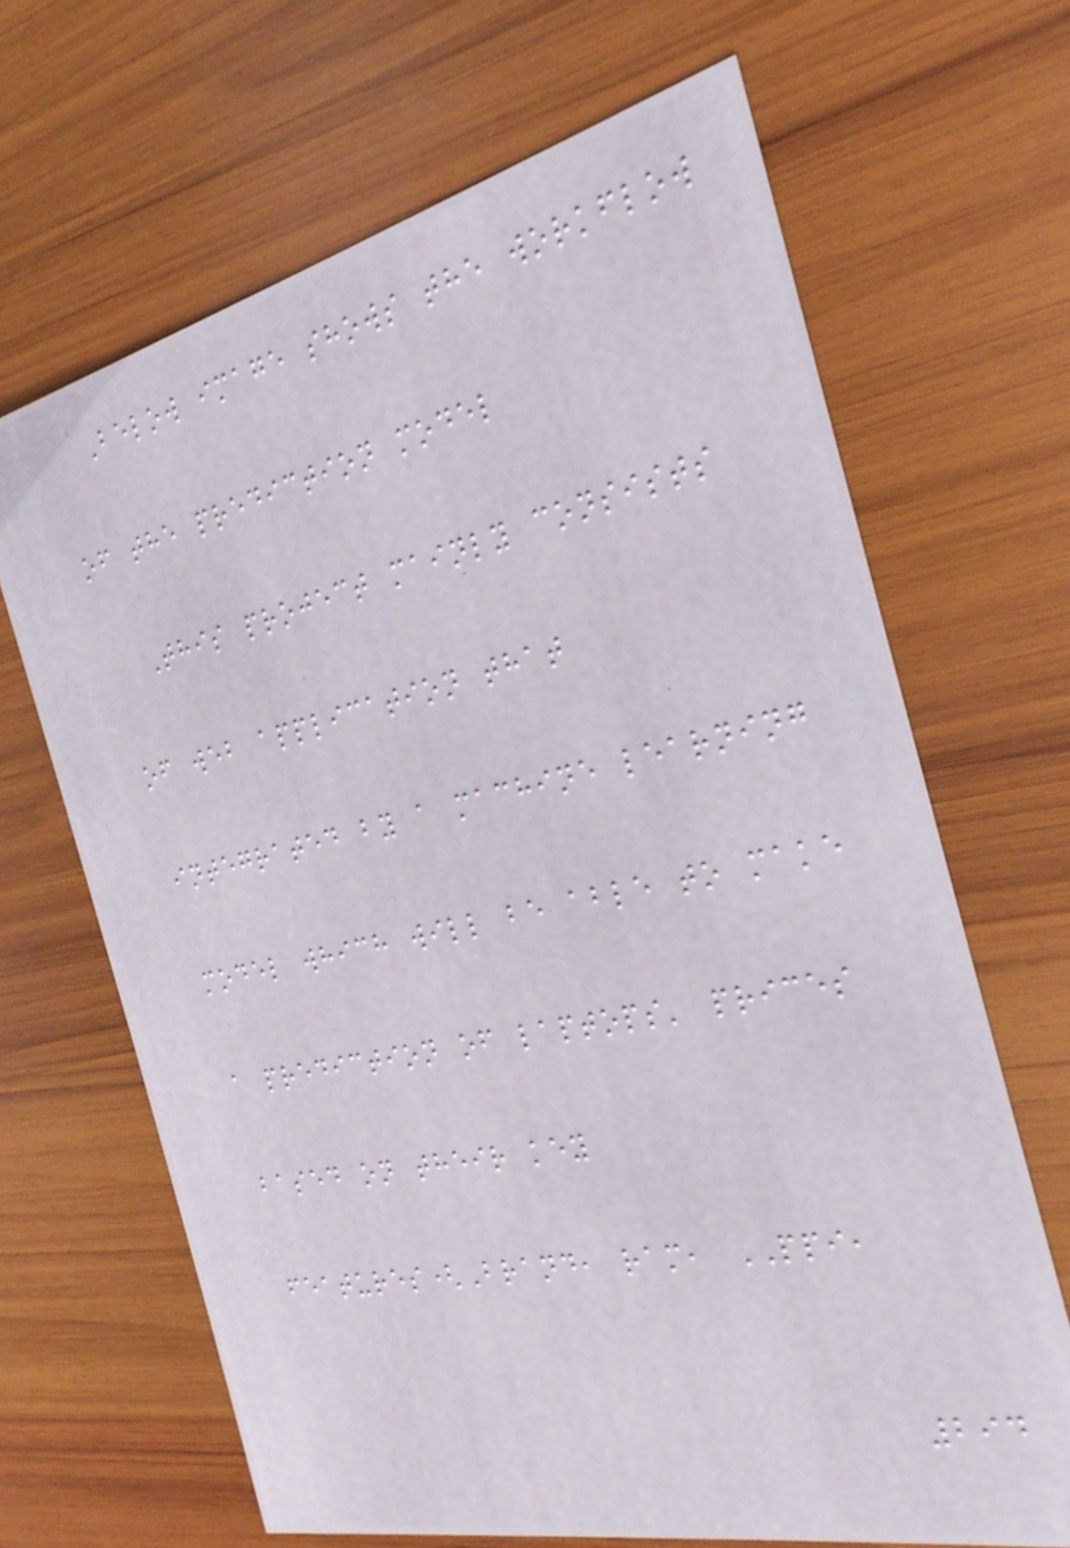Below image shows the workflow
of the prediction model
This project mainly consists
of web application that
integrated by a machine learning
model which will be able to make
a prediction of laptops' prices
based on their key
features(Brand, ram, PPI,
294
